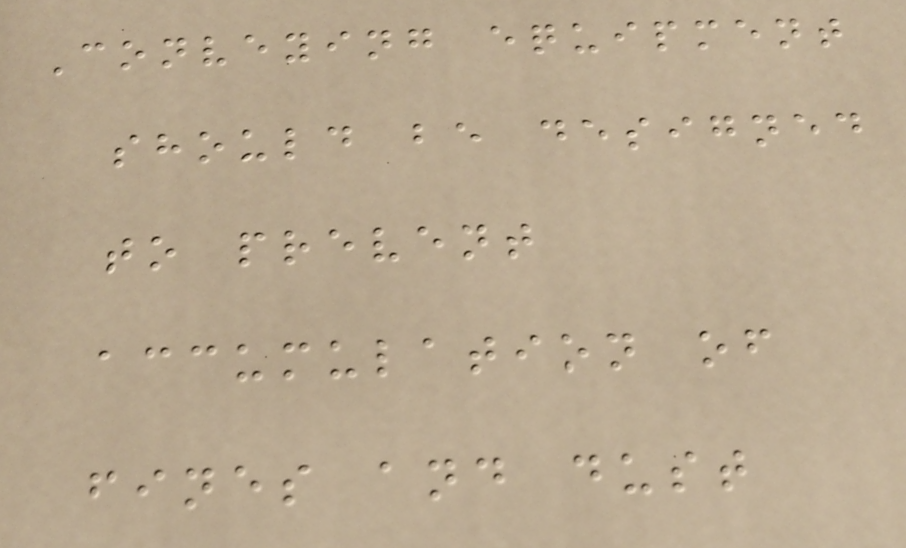Conveying equipment
should be designed
to prevent
accumulation of
fines and dust
